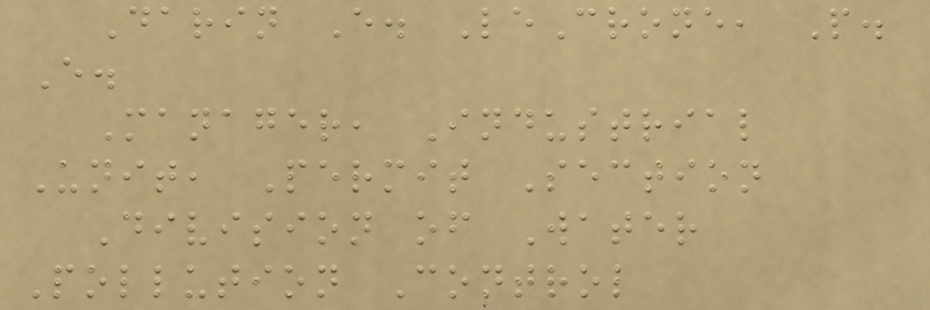Darin E. LeCrone, P.
E.
Manager, Industrial
Unit, Permit Section
Division of Water
Pollution Control
